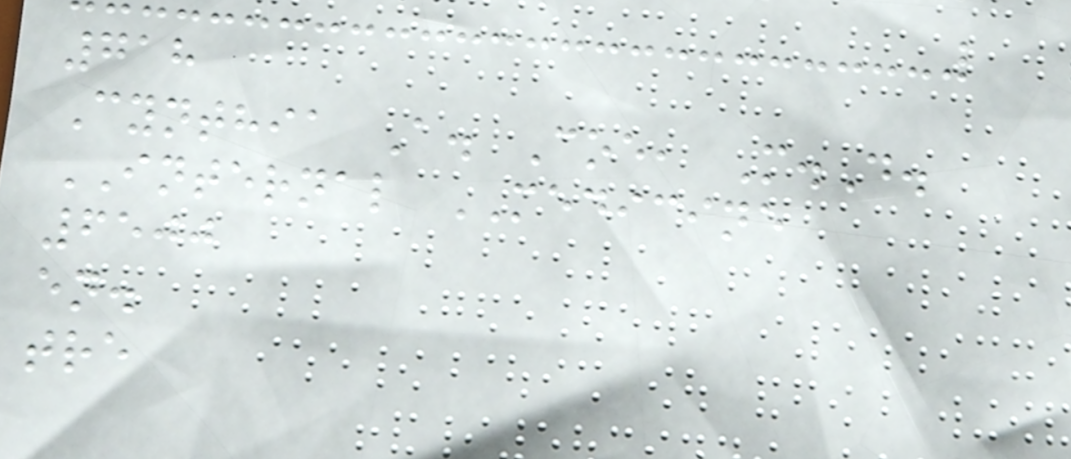718
Cynthia A. Coe, M.D.
INTERNAL MEDICINE
6500
en.
tre
